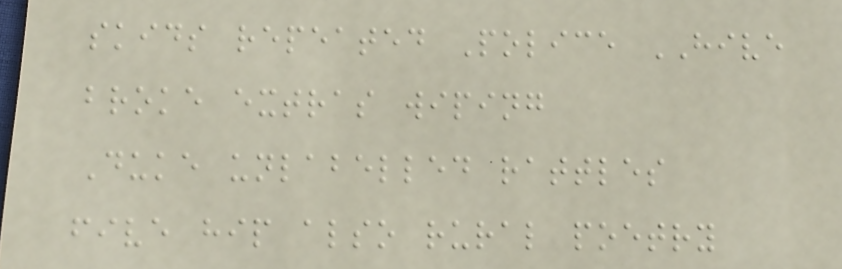skids repeated Police HIVE
broke extras wiping
Duke unlabelled rattles
five hip also rural poetry
